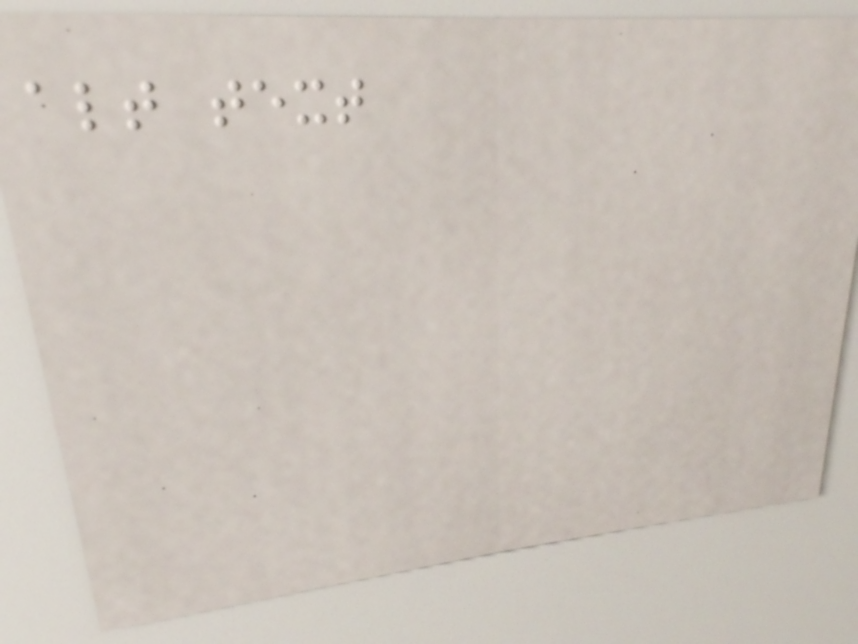alt text
